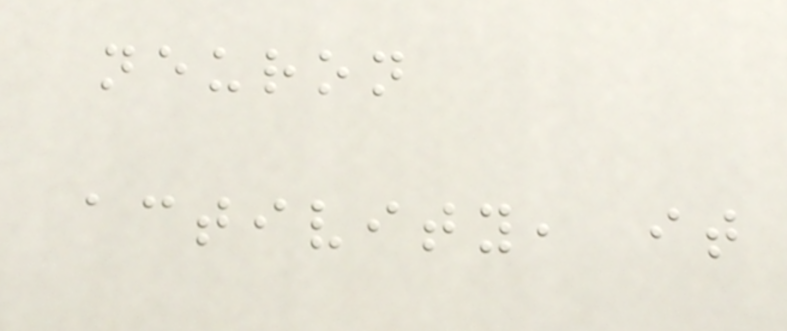neuron
activity, it
